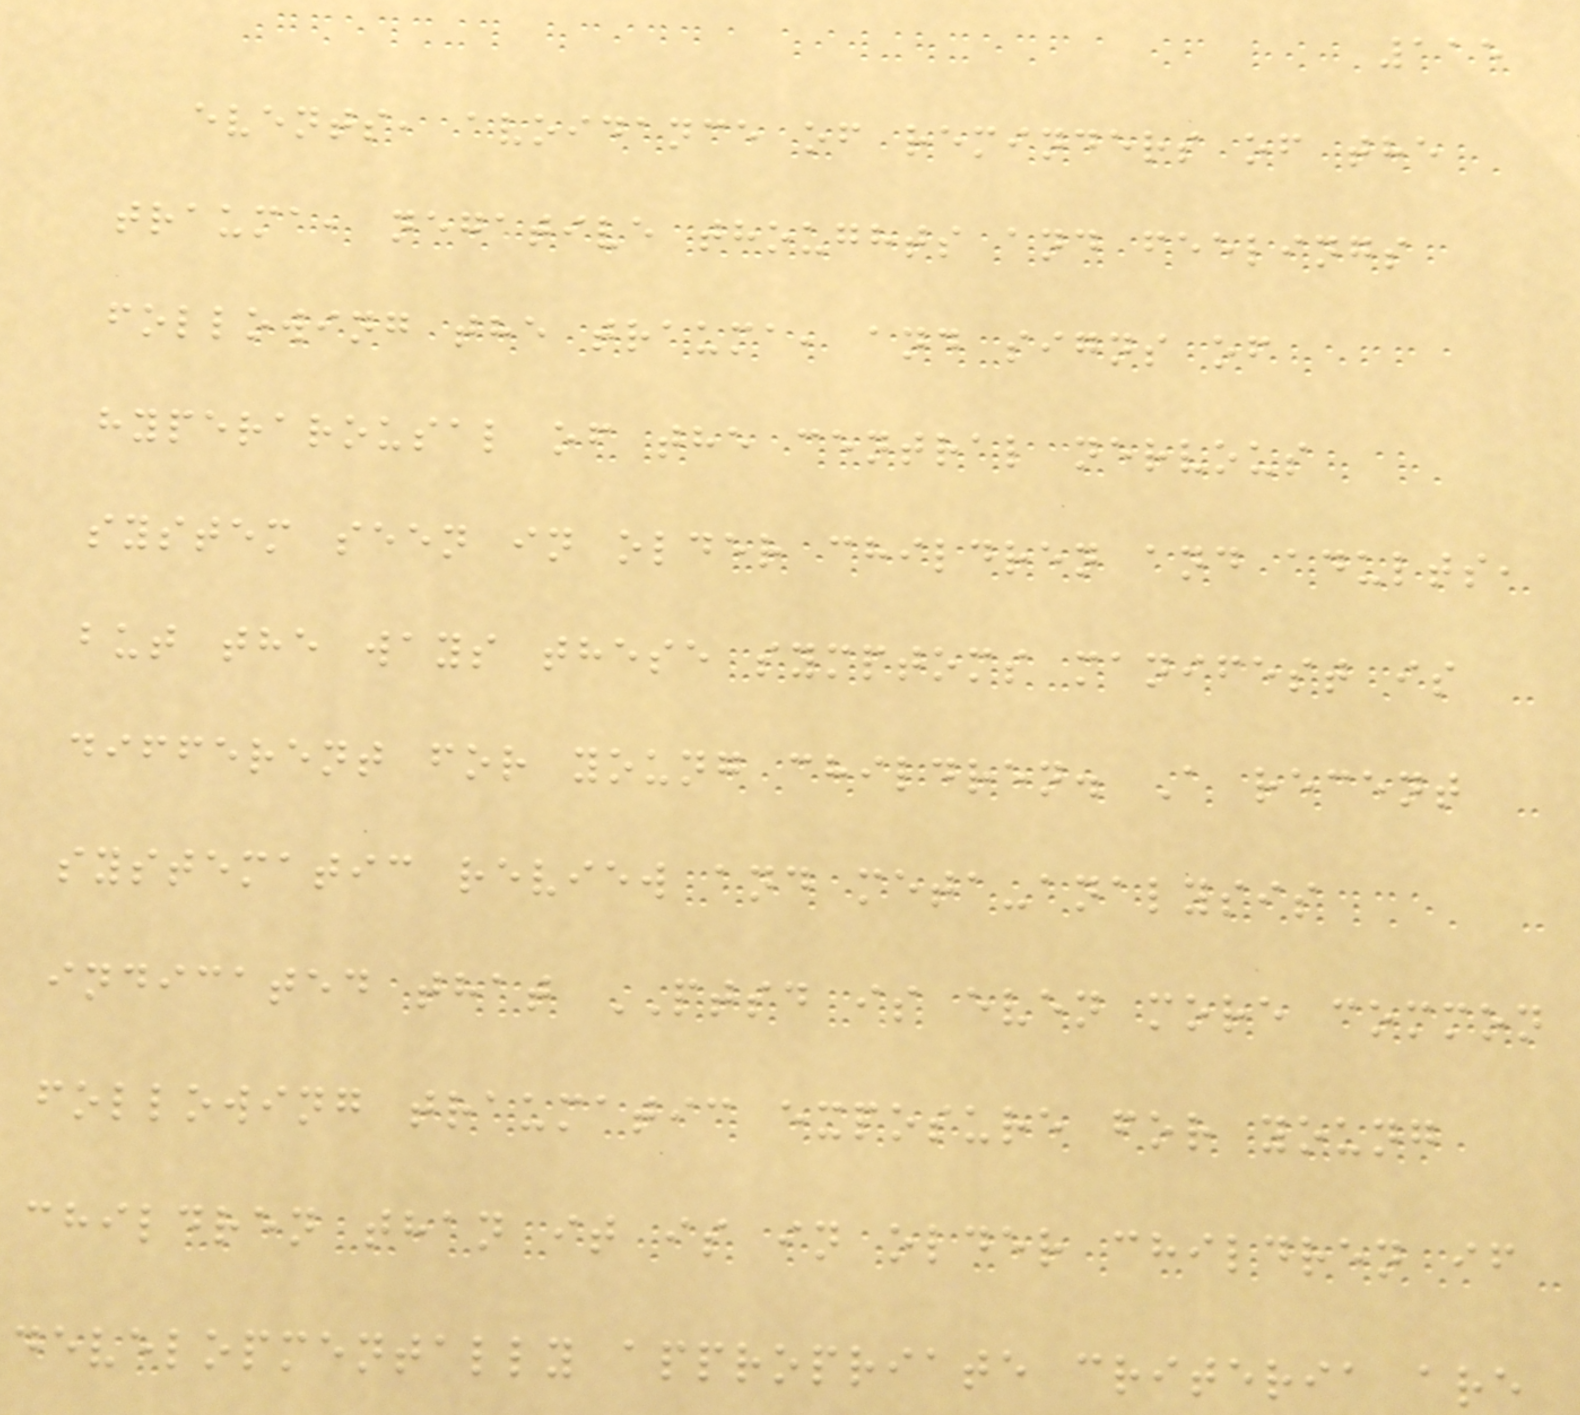115
events, avoidance of reminders of the
trauma, negative thoughts and feelings
following the trauma, and signs of
hyperarousal of the central nervous
system seen in older children and adults,
but the ways these symptoms manifest is
different for young children. A recent
systematic review and meta-analysis
indicated that PTSD is even more common
following traumatic exposure for young
children than it is in older children if
developmentally appropriate criteria are
